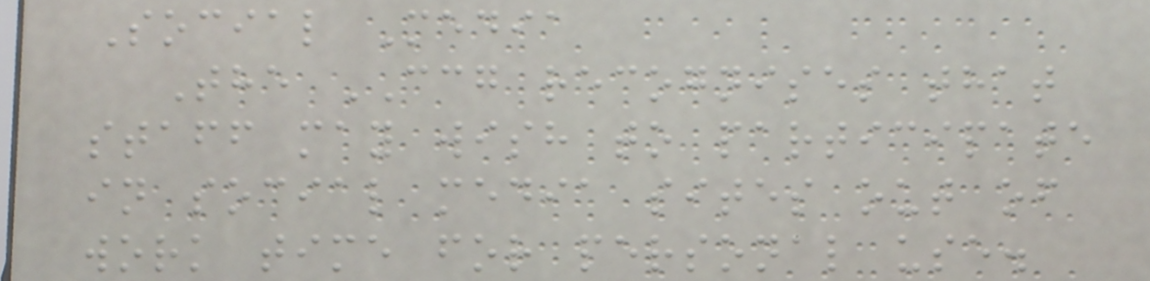Social Media
The CCG recognises that
staff may wish to participate
in social media sites out of
work time for personal use.
